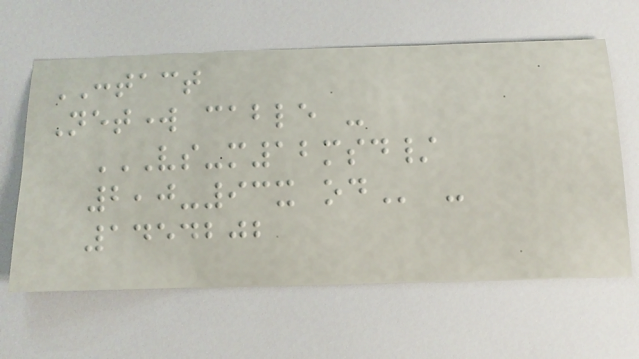CONTACT
Network cable -
VS-M12MSD/
2,0-93X OD -
1454202
